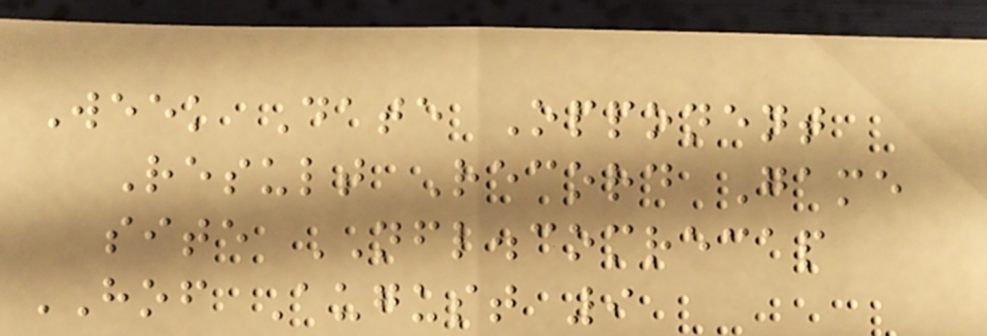Week Date Opponent
Result Record Game
site NFL.comrecap
HOF August 9
